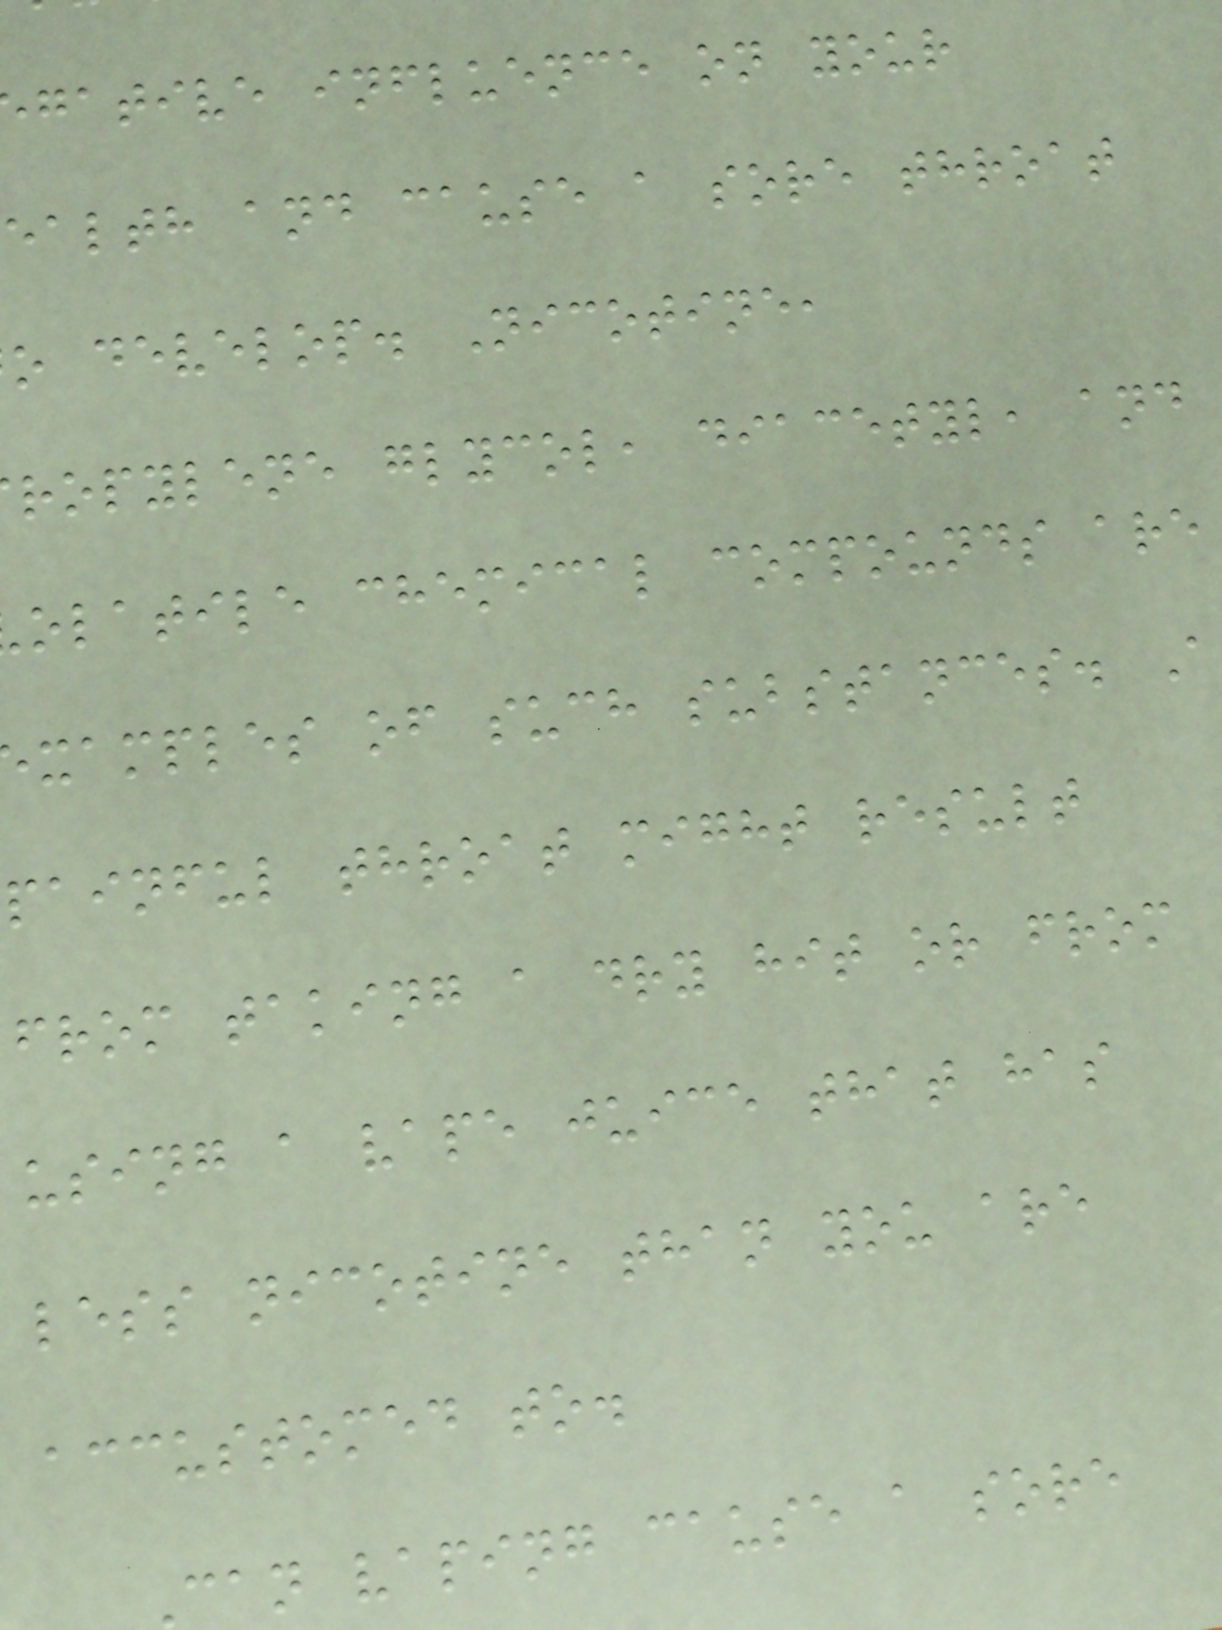gative influence on your
ealth and cause a sore throat
o develop. Nicotine,
ropylene glycol, diacetyl, and
olatile chemical compounds are
xamples of such substances. A
painful throat might result
from taking a dry hit or from
using a vape juice that has
less nicotine than you are
accustomed to.
can vaping cause a sore
